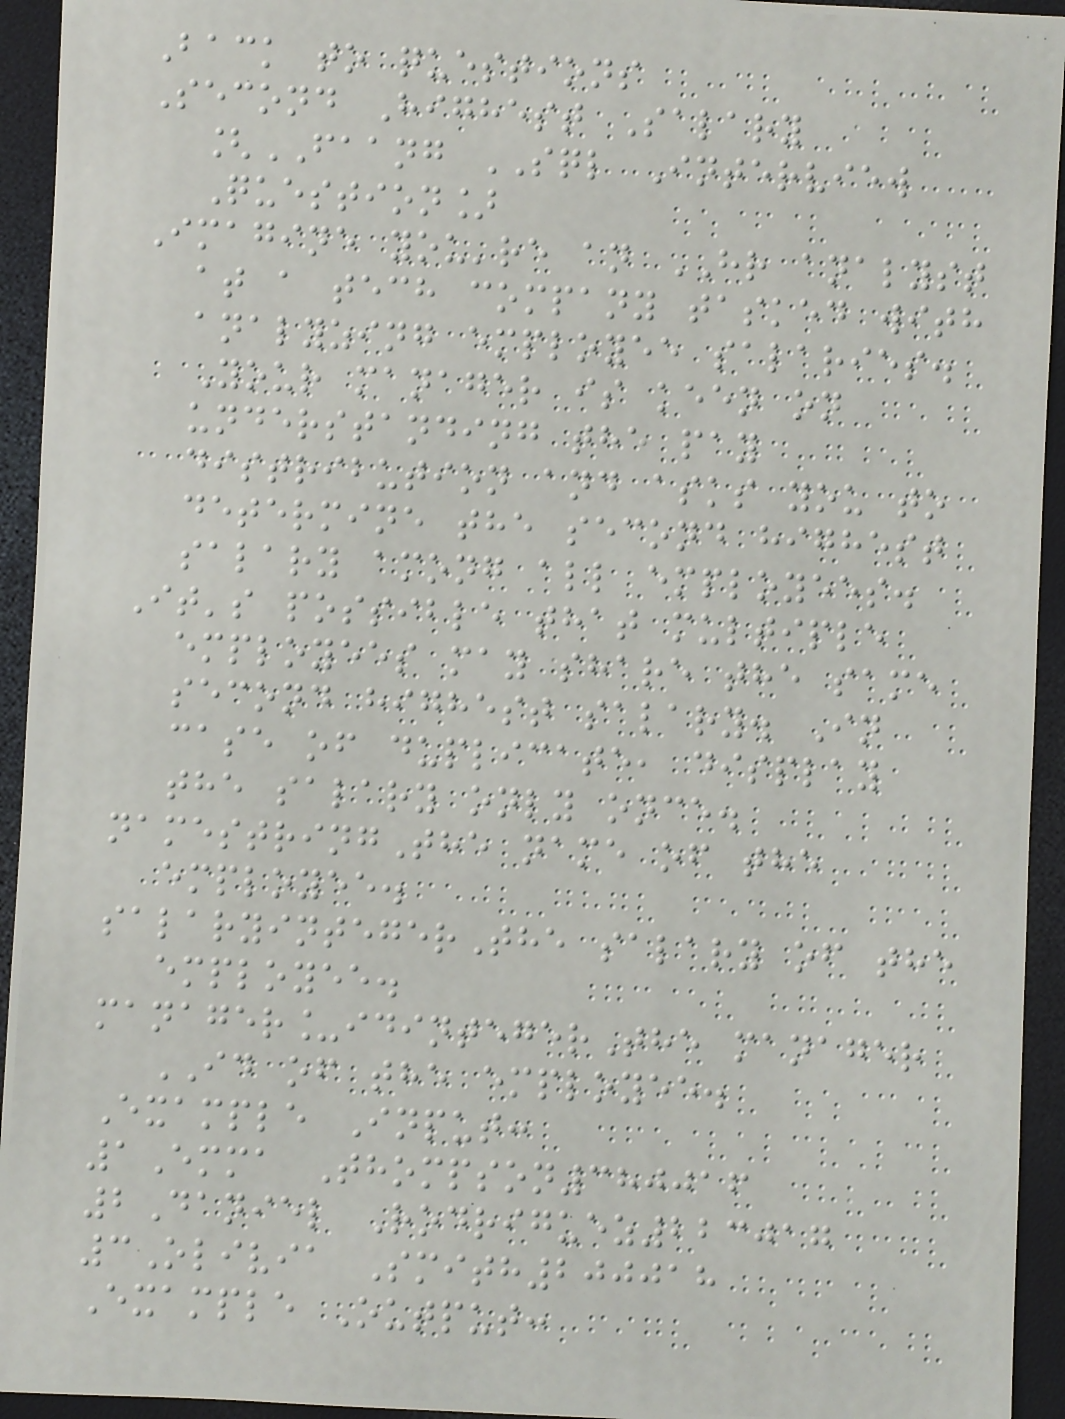Back to questions
Second Highest Salary
[FAANG SQL Interview
Question]
Imagine you're an HR analyst
at a tech company tasked with
analyzing employee salaries.
Your manager is keen on
understanding the pay
distribution and asks you to
determine the second highest
salary among all employees.
It's possible that multiple
employees may share the same
second highest salary. In
case of duplicate, display
the salary only once.
namestringThe name of the
employee.
salaryintegerThe salary of the
employee.
manager_idintegerThe manager
ID of the employee.
Example Input:
1Emma Thompson380016
2Daniel Rodriguez223017
3Olivia Smith200018
Example Output:
